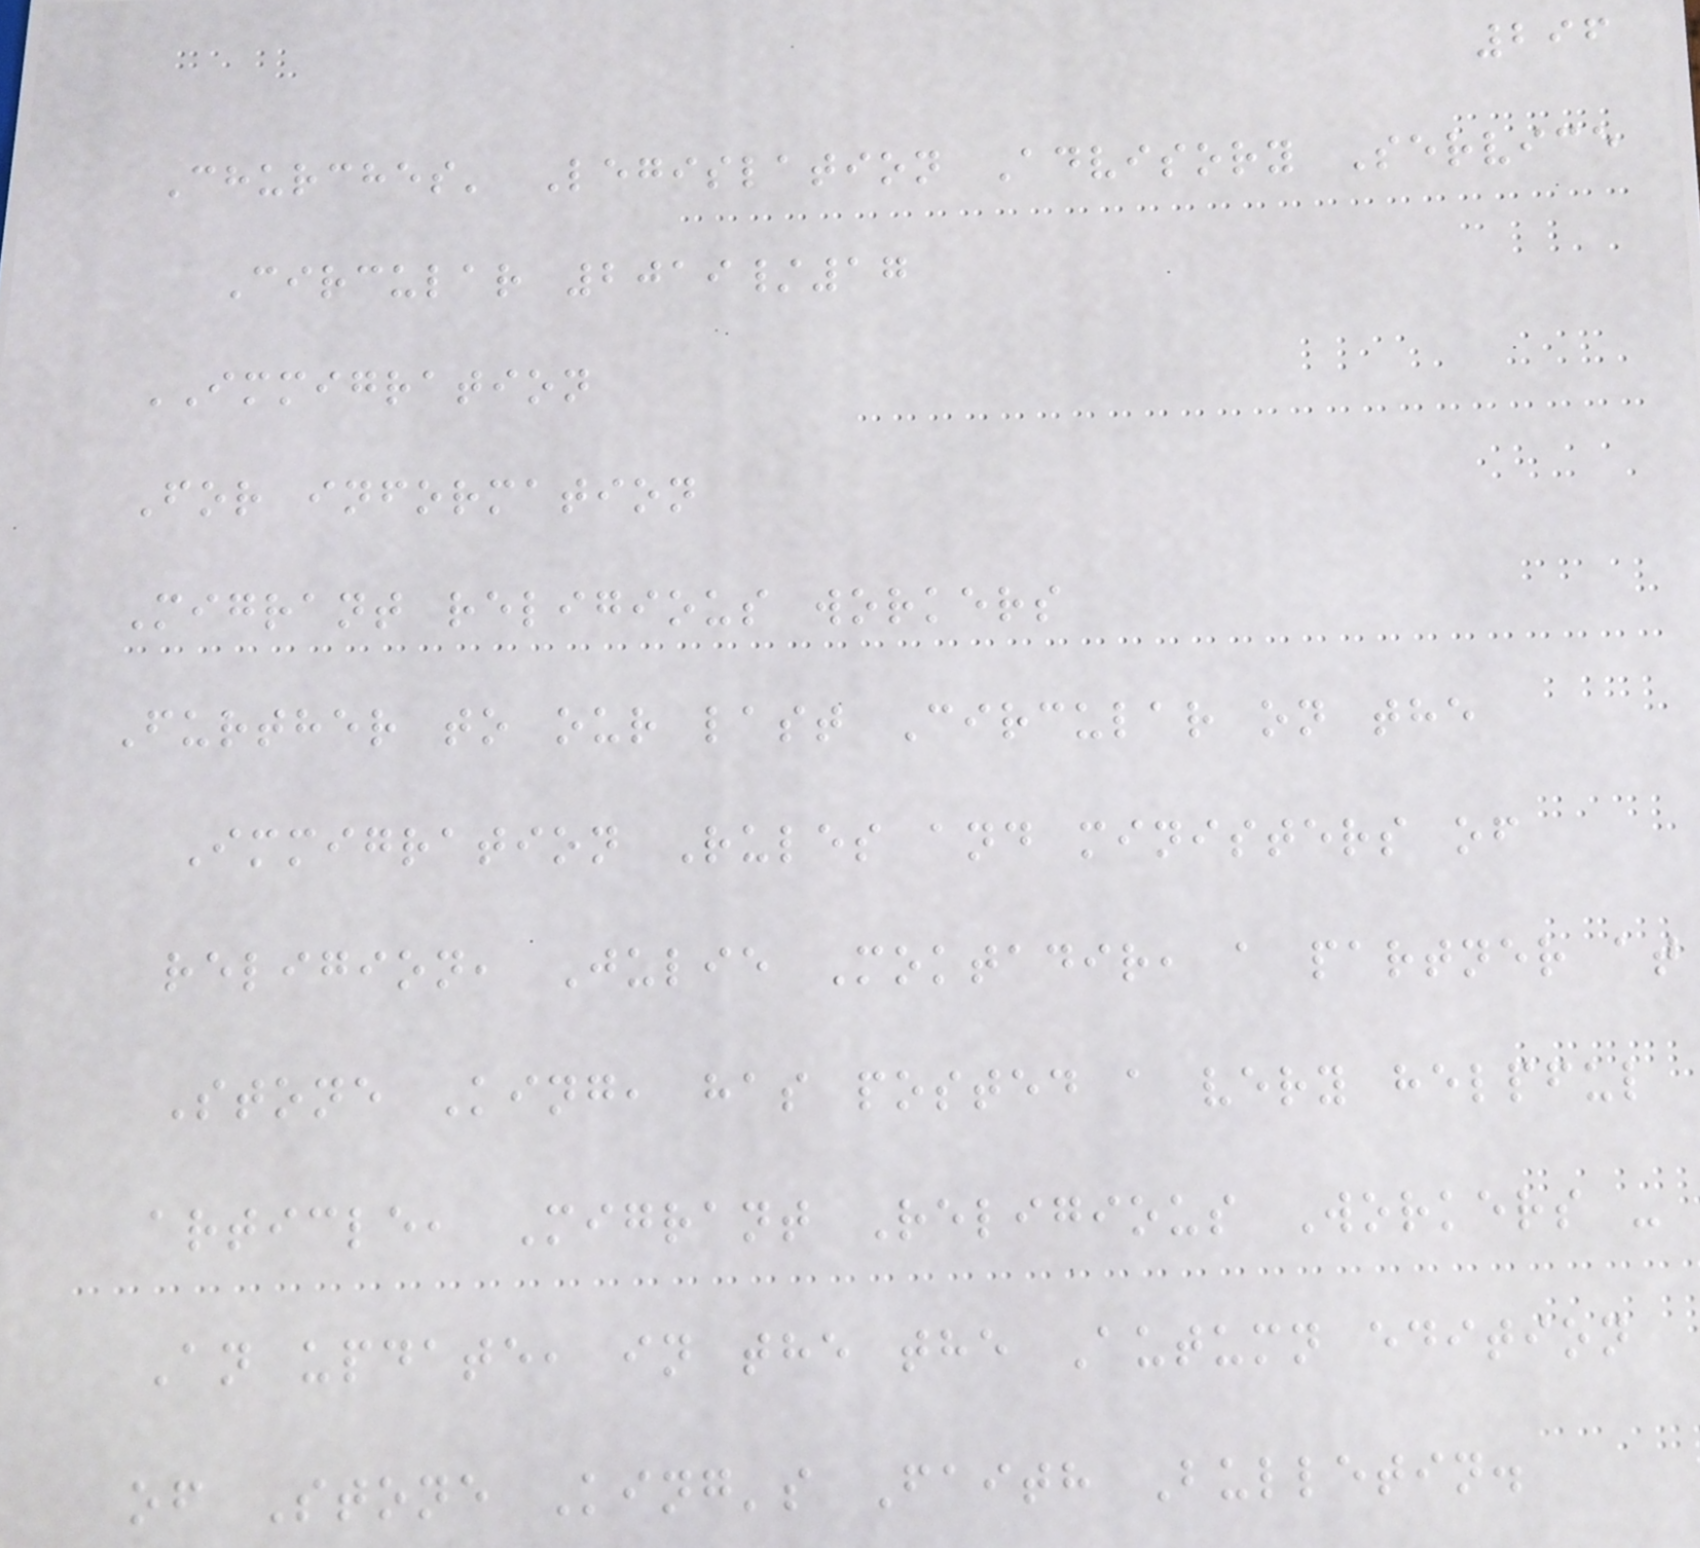296
Churches' Legislation Advisory Service
Circular 2019/17
IMMIGRATION
For information
Migrant religious workers
Further to our last Circular on the
Immigration Rules and ministers of
religion, Julie Moktadir, a partner at
Stone King, has posted a very helpful
article, Migrant Religious Workers -
An update, in the the Autumn edition
of Stone King's Faith Bulletin.
